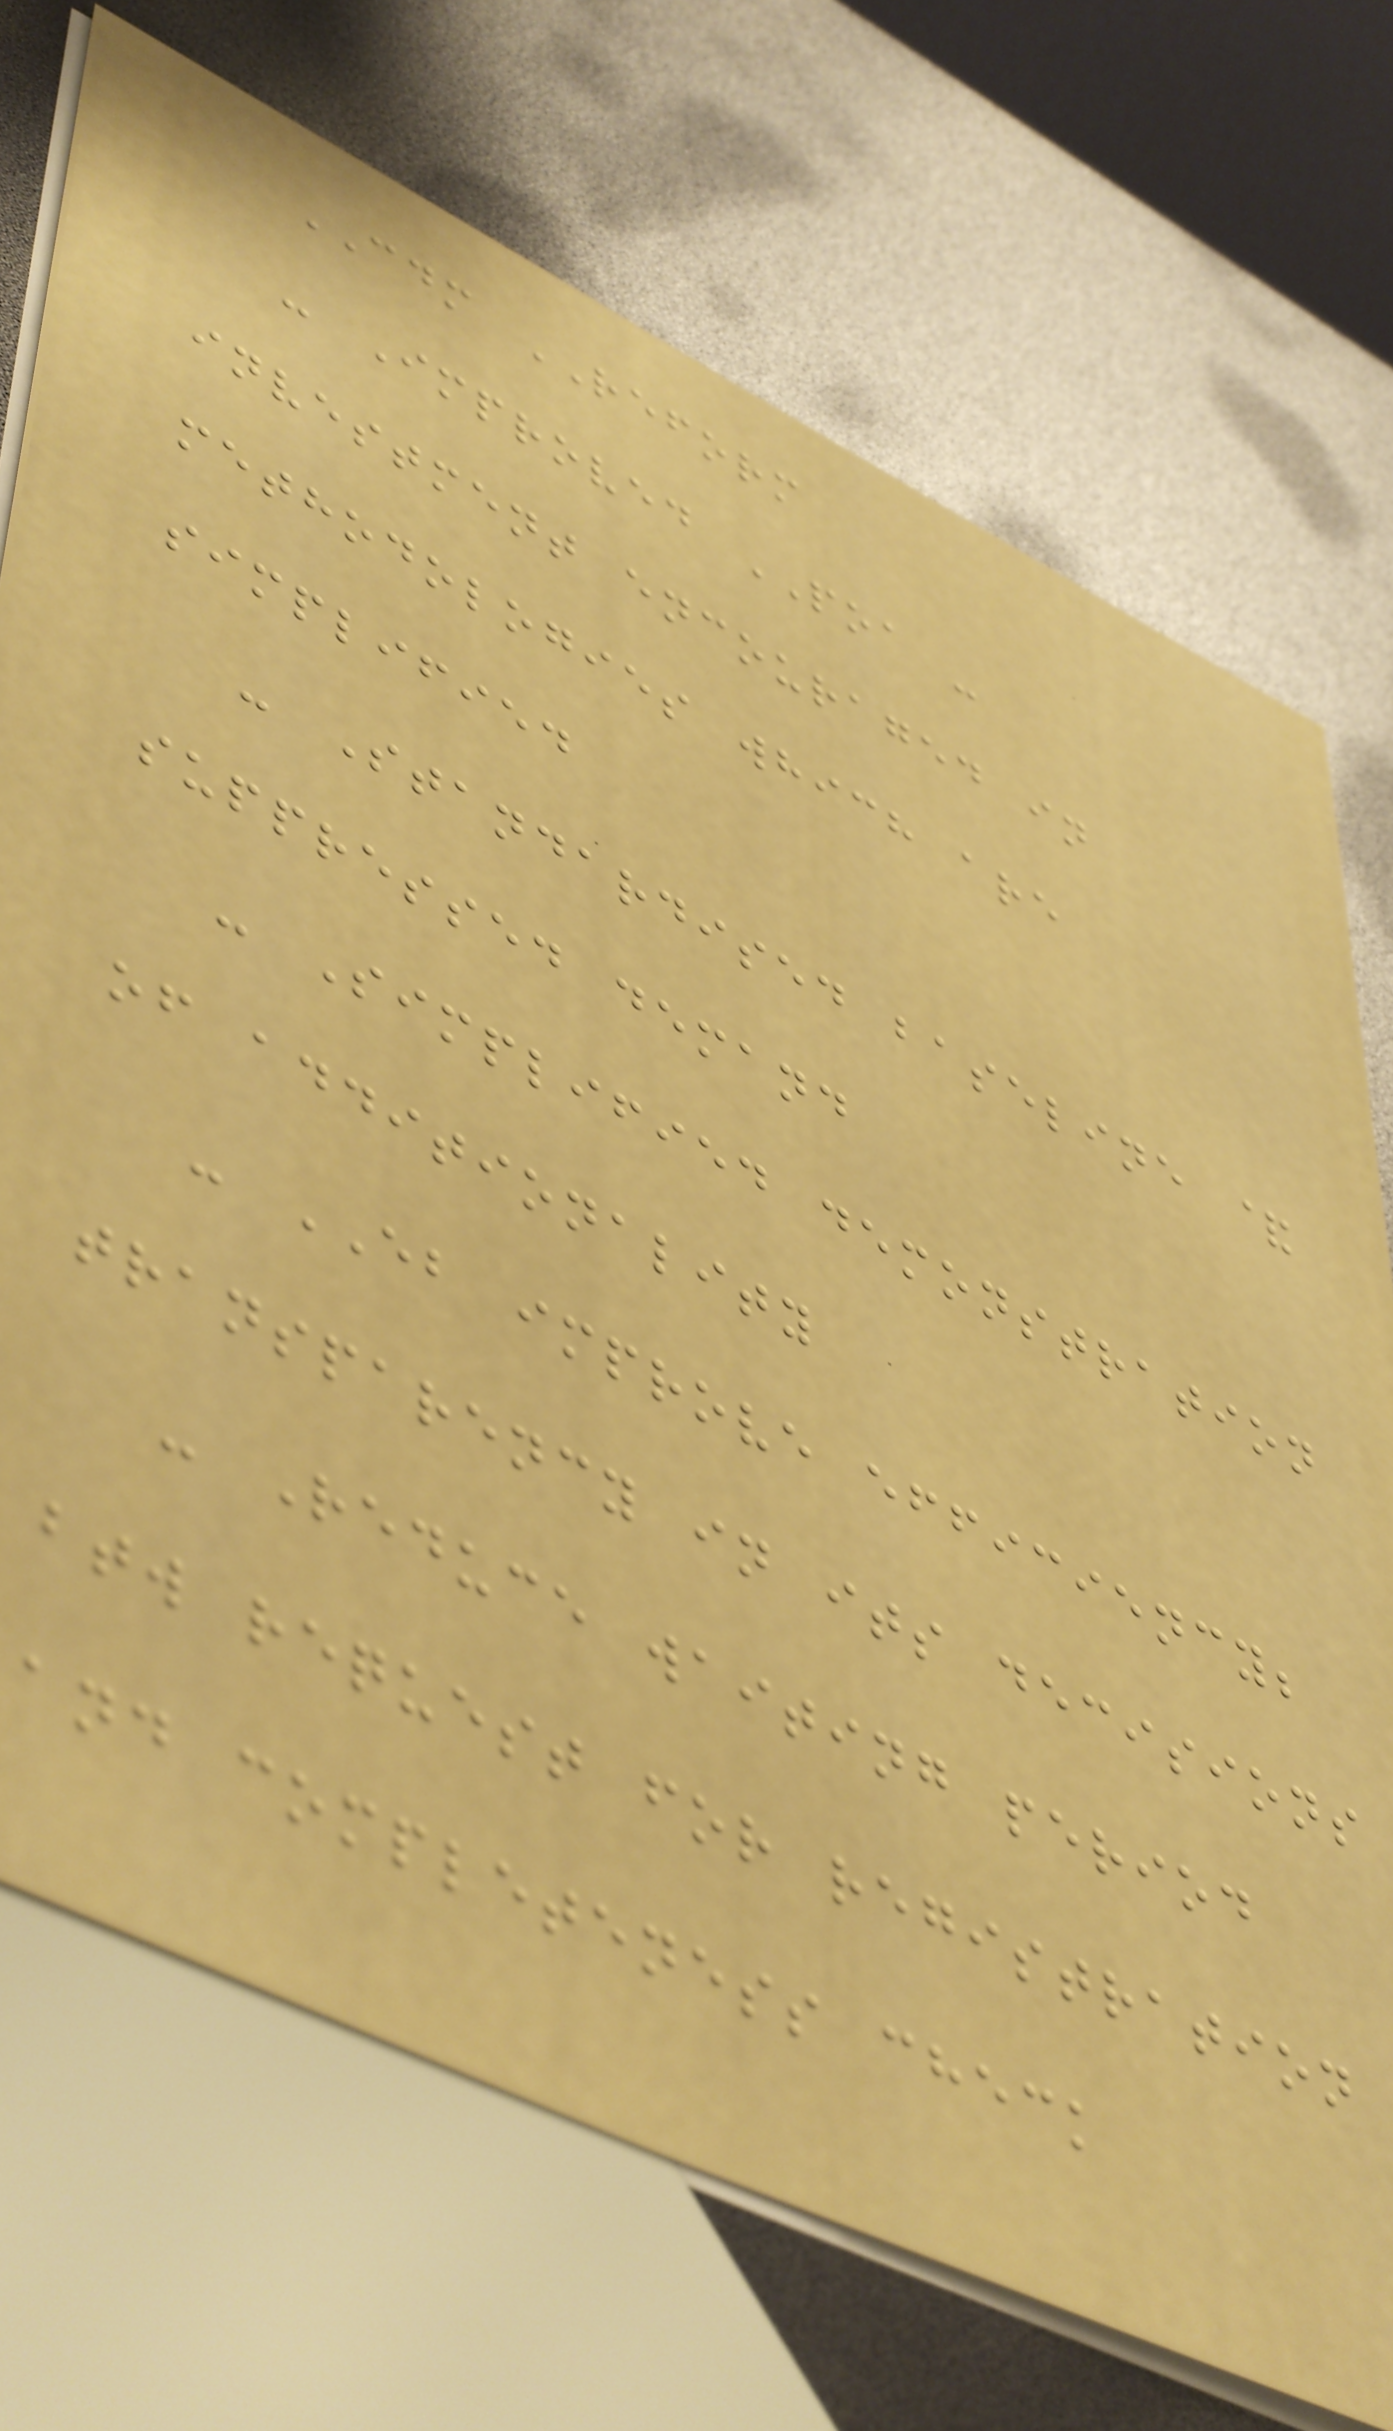CDM REFORM
- Improved POA -
investment encouraged in
methodologies which are
simplified
- Standardised baseline &
suppressed demand
- Simplified demonstration
of additionality
- EB improve efficiency;
transparency in its decisions
- Reduce waiting period
btw request for registration
and completeness check
